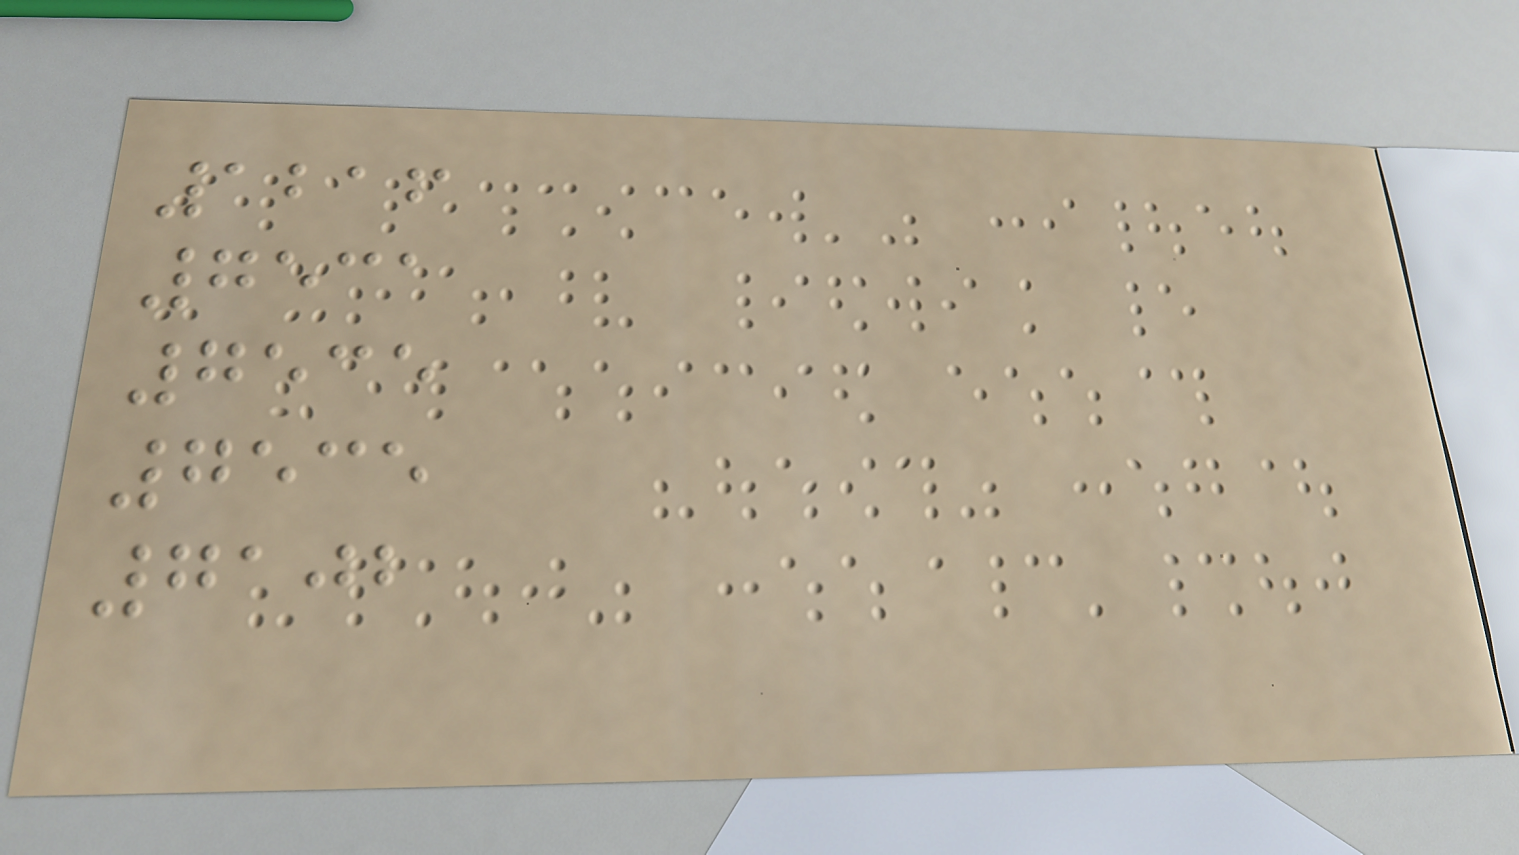1216
7531
7535
7535
7102
